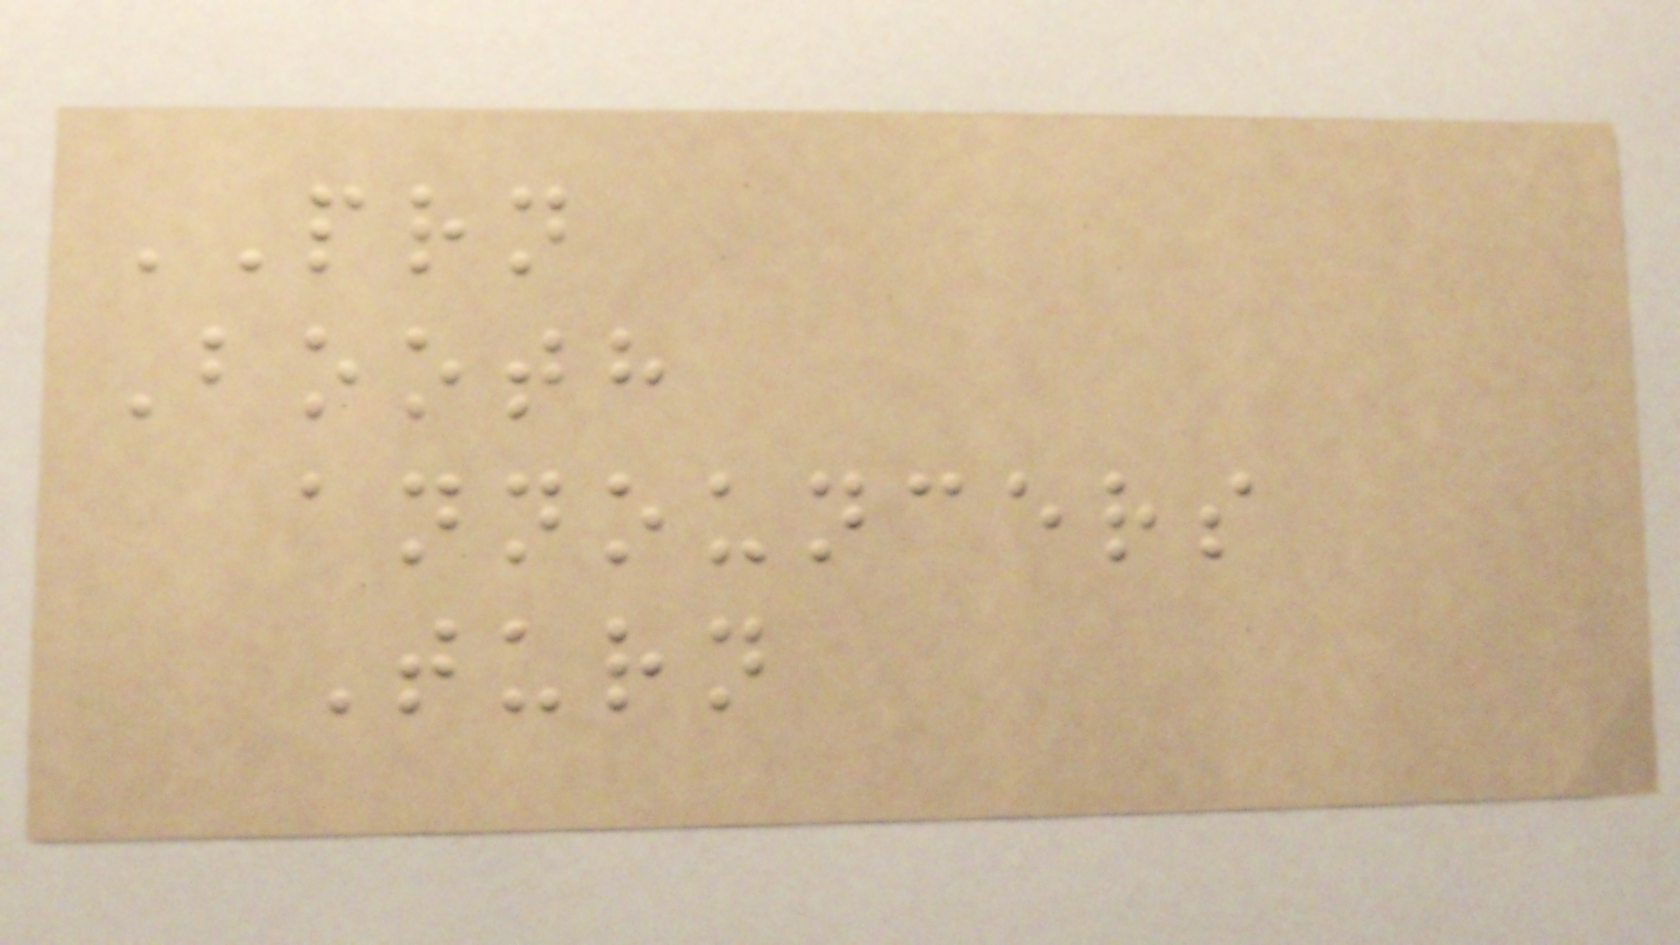PRN
Booth
announcers
Turn
